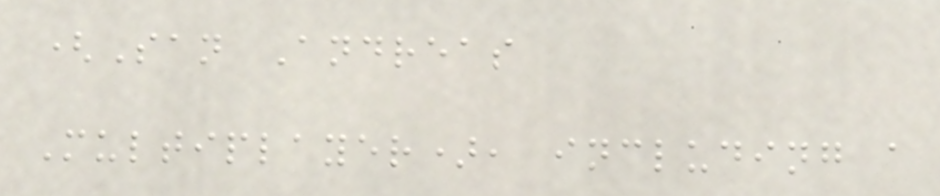(San Andreas
Multiplayer), including a
